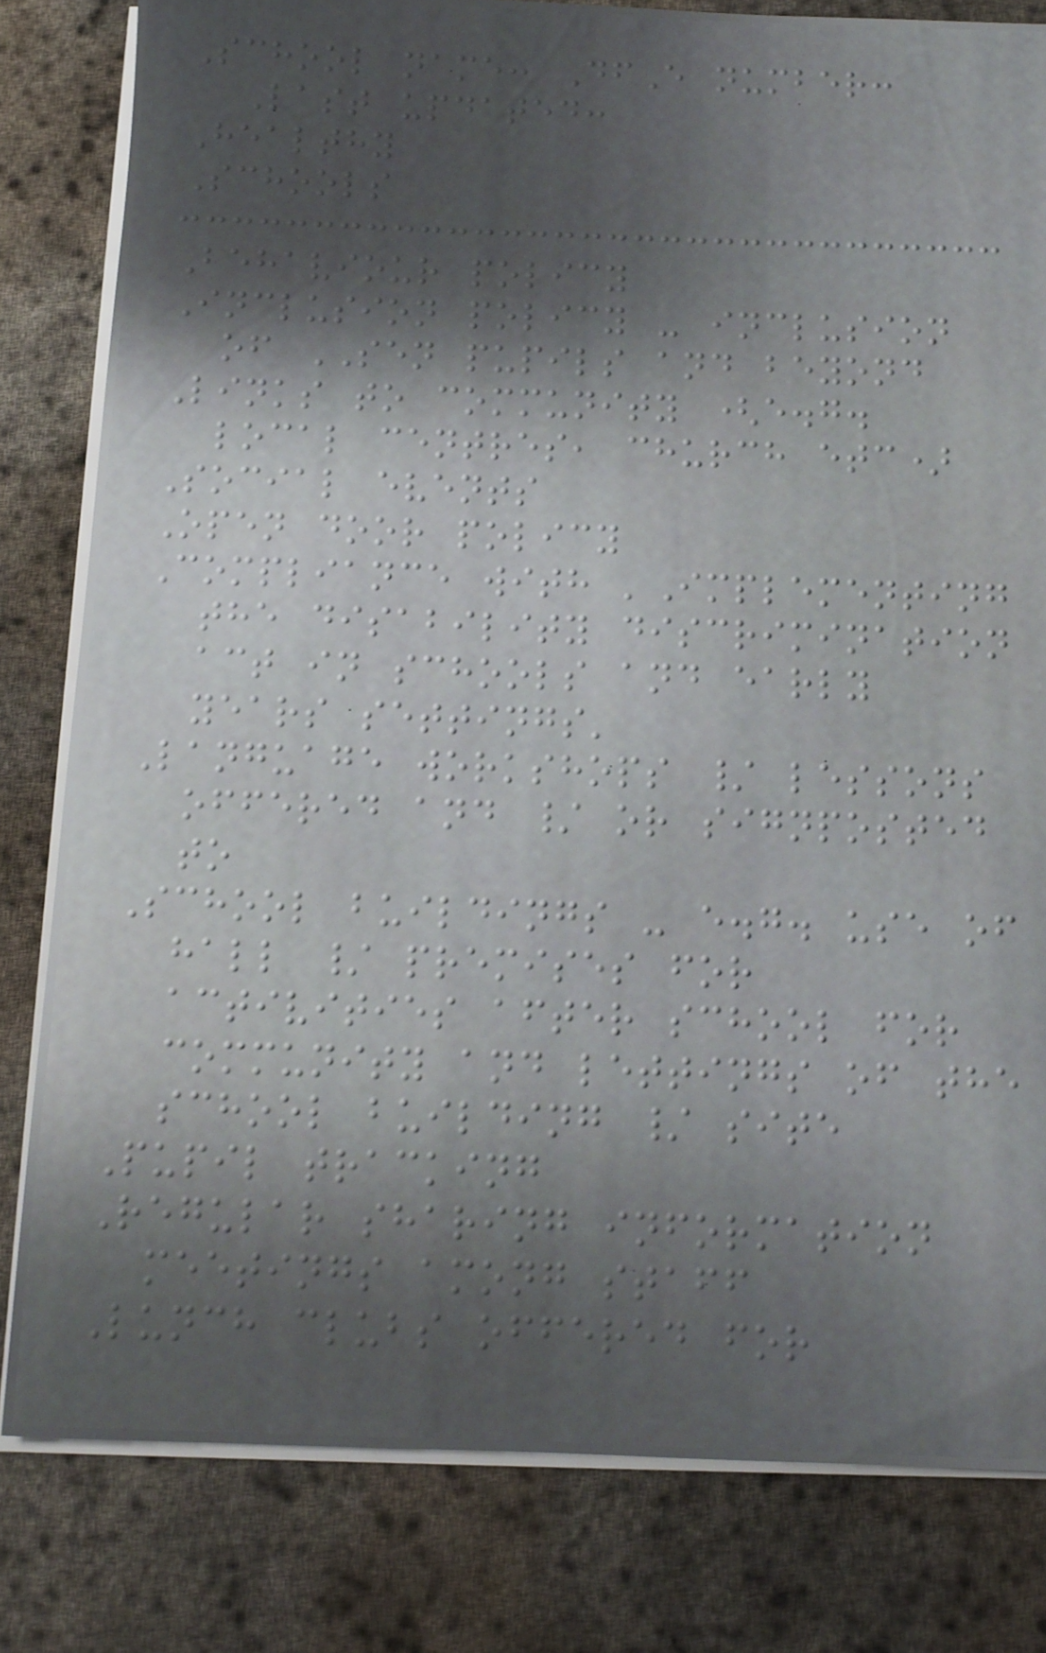School name: DfE number:
Last updated:
Healthy
Schools
Behaviour policy
Inclusion policy - inclusion
of SEN pupils and beyond
Links to community (e.g.
local centres, church etc)
Social events
Open door policy
Compliance with 'Implementing
the disability discrimination
act in schools and early
years settings'
Language workshops / lessons
offered and / or signposted
to
School buildings - e.g. use of
hall / premises for
activities after school for
community and lettings of the
school building / site
Pupil tracking
Regular sharing information
meetings among staff
Lunch clubs offered for
